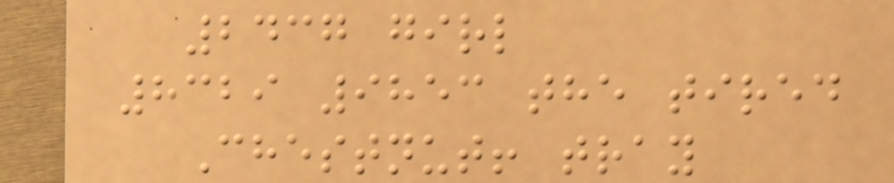2437 girl
8329 9853 the tired
Chestnut! tray
